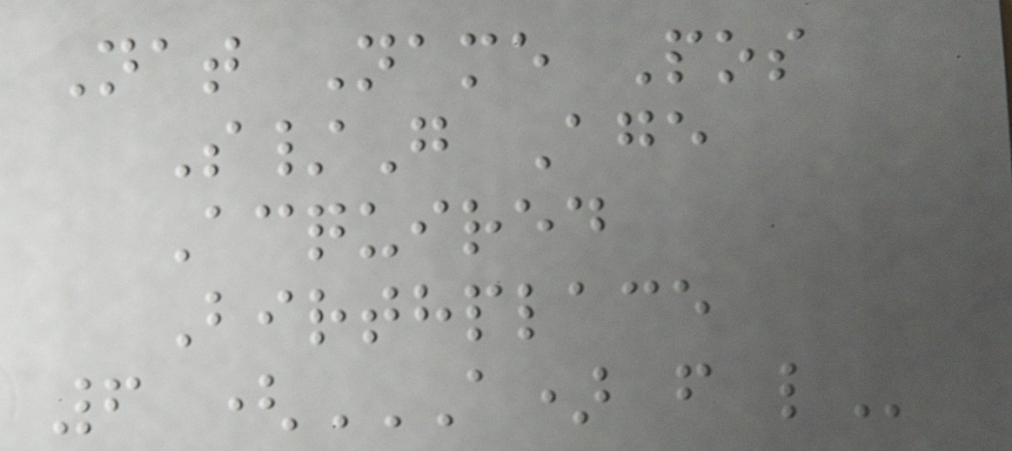Nat Name Pos
S/G Age
Acquired
Birthplace
6 (A) F L
